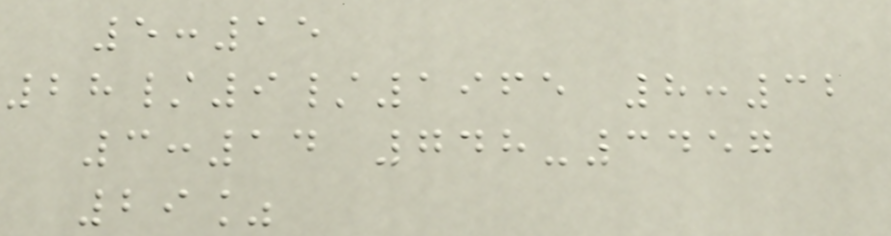5:15
28/9/1965 8:32
3:14 748-3457
29%
